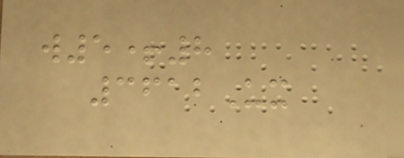w5+8
3612Ux
